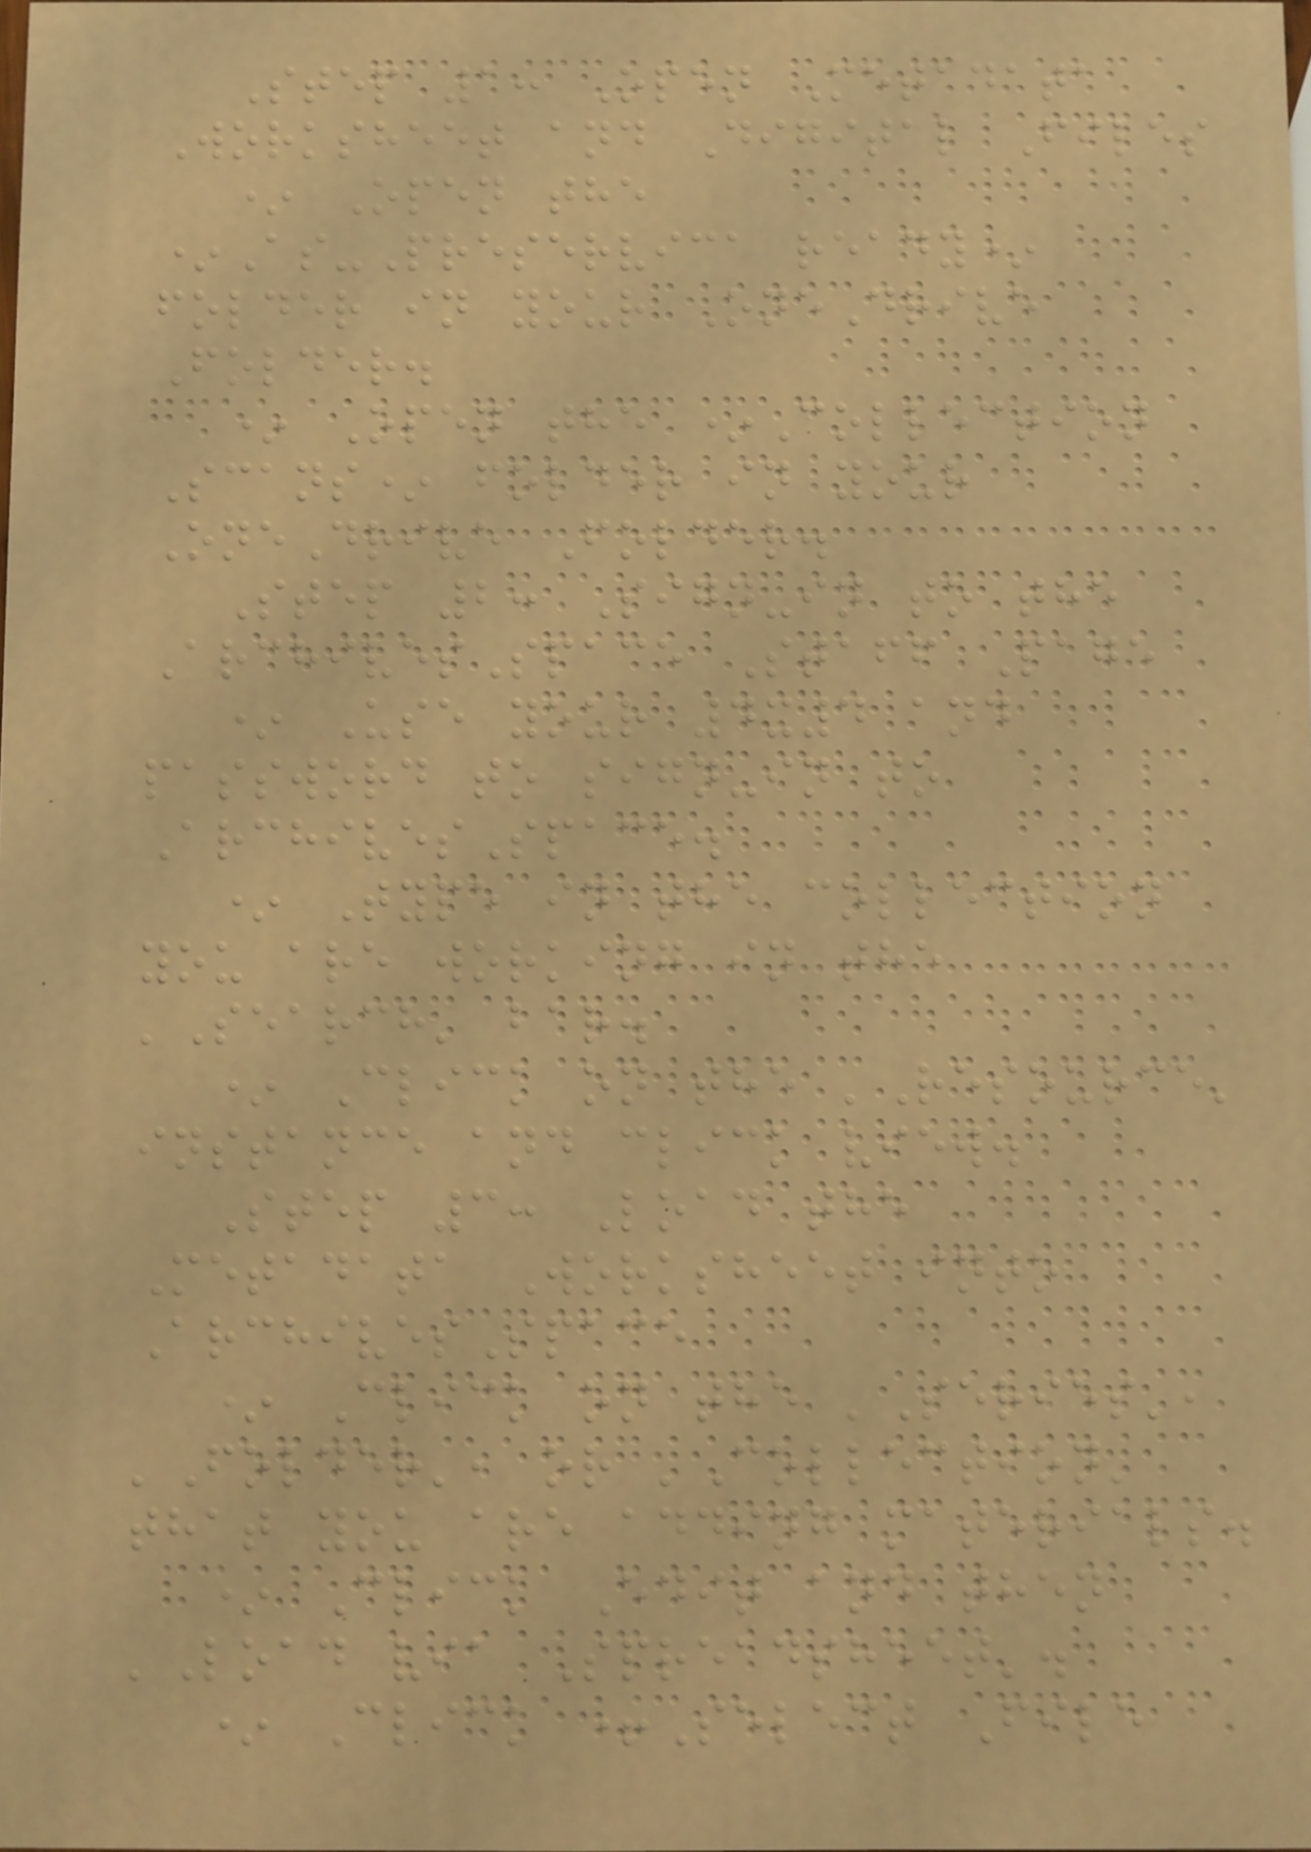Step 1: Open Metadata
Worksheet and Digital Files
* Open the
*As-Preservica ready*
folder in your OneDrive
Folder.
* Open the *Collection
Scans* folder in your
OneDrive Folder.
Step 2: Sign-in to the
ArchivesSpace Staff Page
* Use your 4x4 and
password to sign-in to
ArchivesSpace.
* Type in the collection
you are working in the
'Search' bar.
* Click on the 'Resource'
instance and click view.
Step 3: Load the
Metadata Worksheet into
ArchivesSpace
* Click on the 'Series',
'Folder', or 'Collection'
that you are adding materials.
* Click Edit and then
'Load via Spreadsheet'.
* Click +Select File
